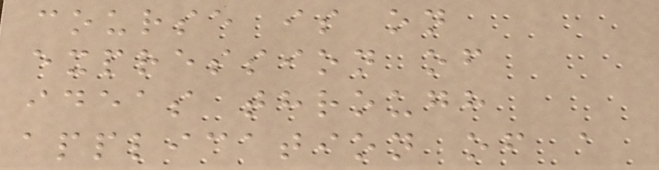course is on
expression of
ideas through
application of a
